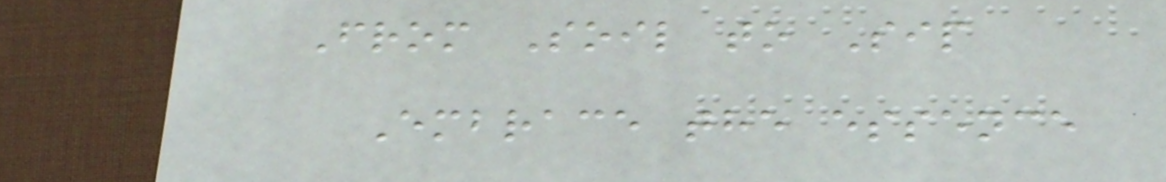From Soil to Sip
Embrace the essence
